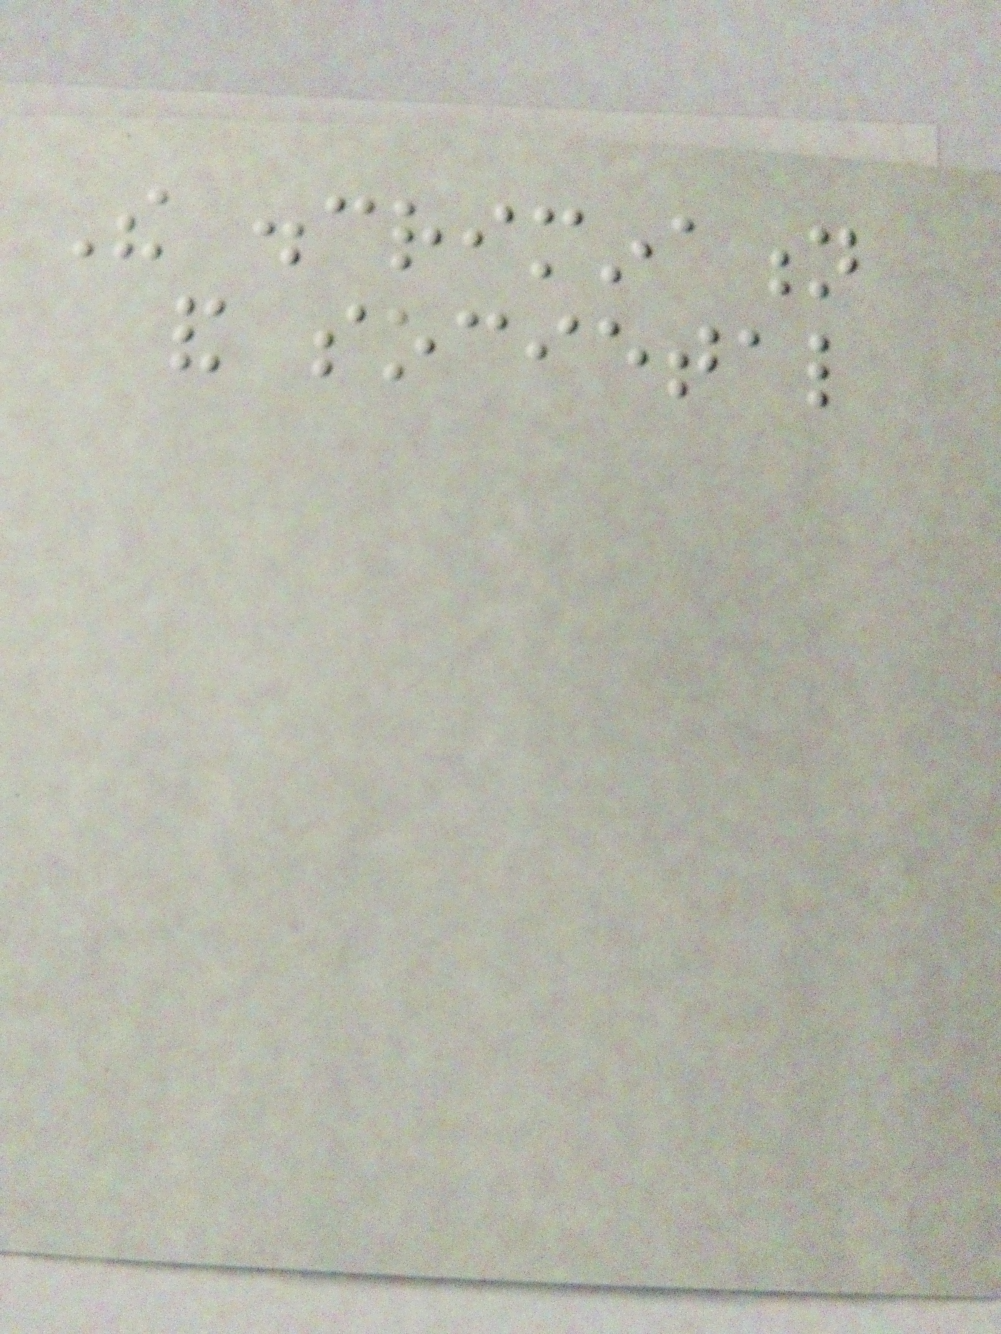The discrimination
and societal
